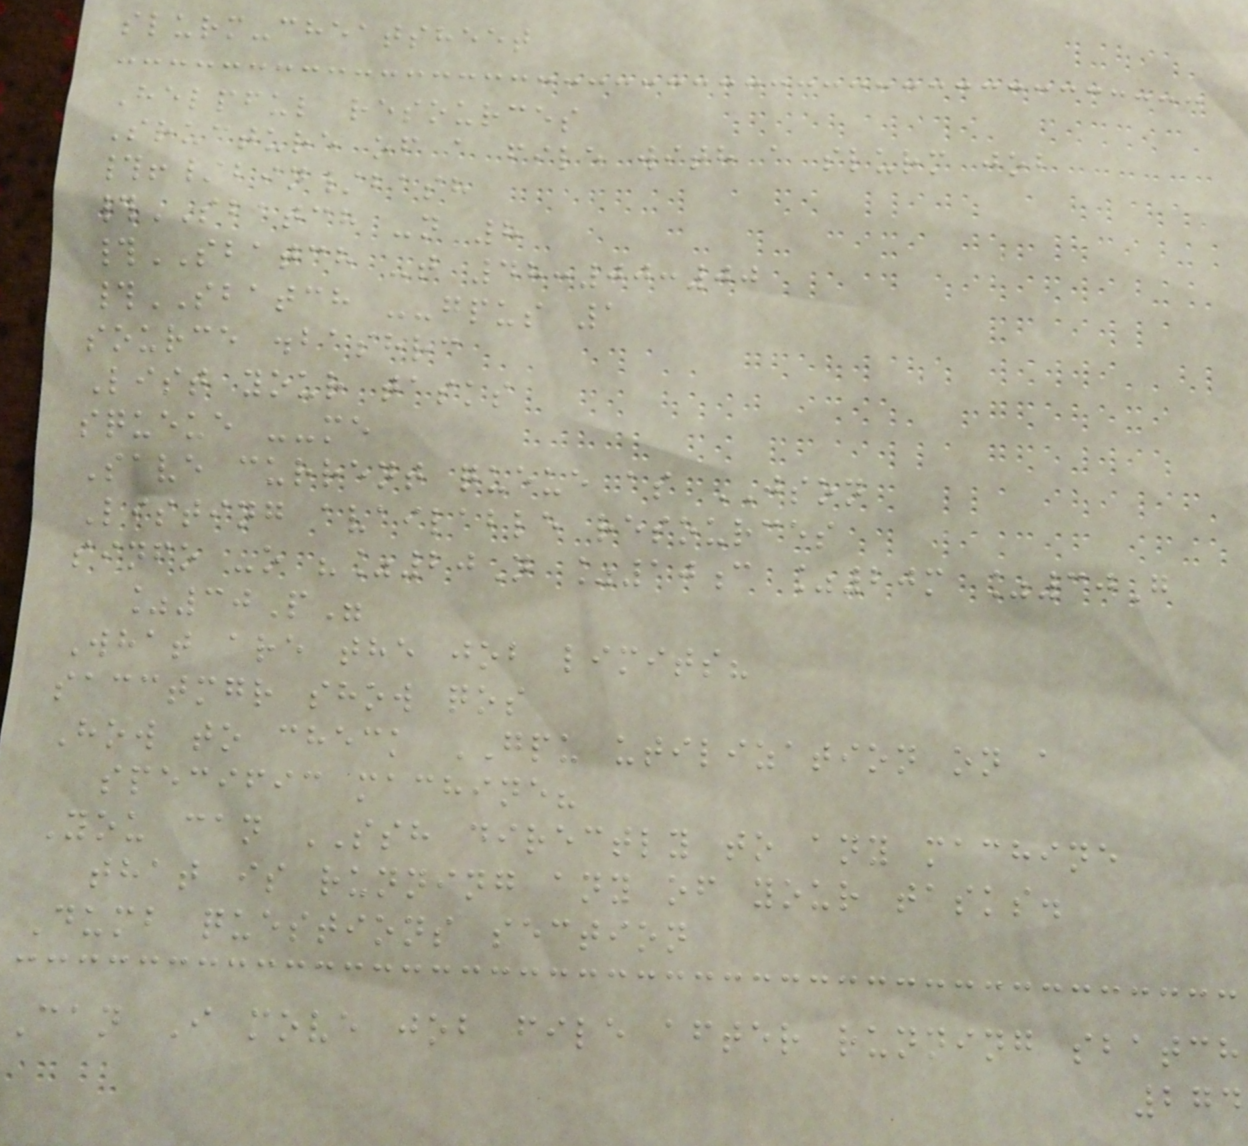slurm-cheatsheet
Helpful resources
Sructure of a file with a slurm job
#!/bin/bash
#SBATCH -n 8
#SBATCH -t 48:00:00
#SBATCH --gpus 1
source .bashrc
List your tasks
squeue --me
Save current queue as JSON
Listing available resources
sinfo -o "%20N %10c %20m %30G
%30P"
What are the job limits?
sacctmgr show qos
How to check GPU utilization on a
specific machine?
You can SSH directly to any machine
that is running any of your tasks.
Dumb questions section
Can I move job file after running sbatch
274
